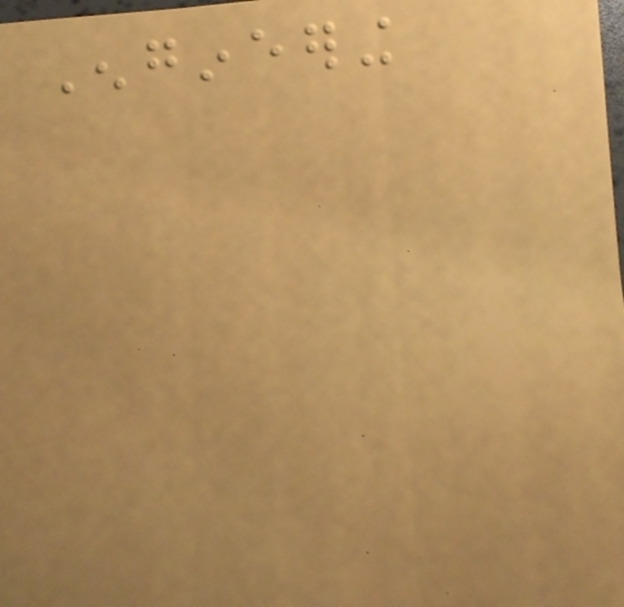Engineering
